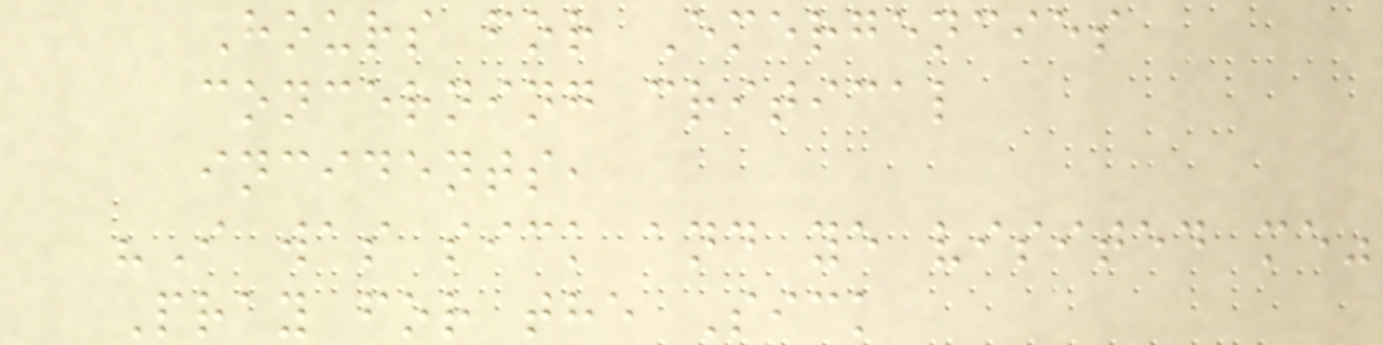Hours for Emergencies
concerning critical
incidents,
"I was sick and ye visited me"
Pray for the Sick
